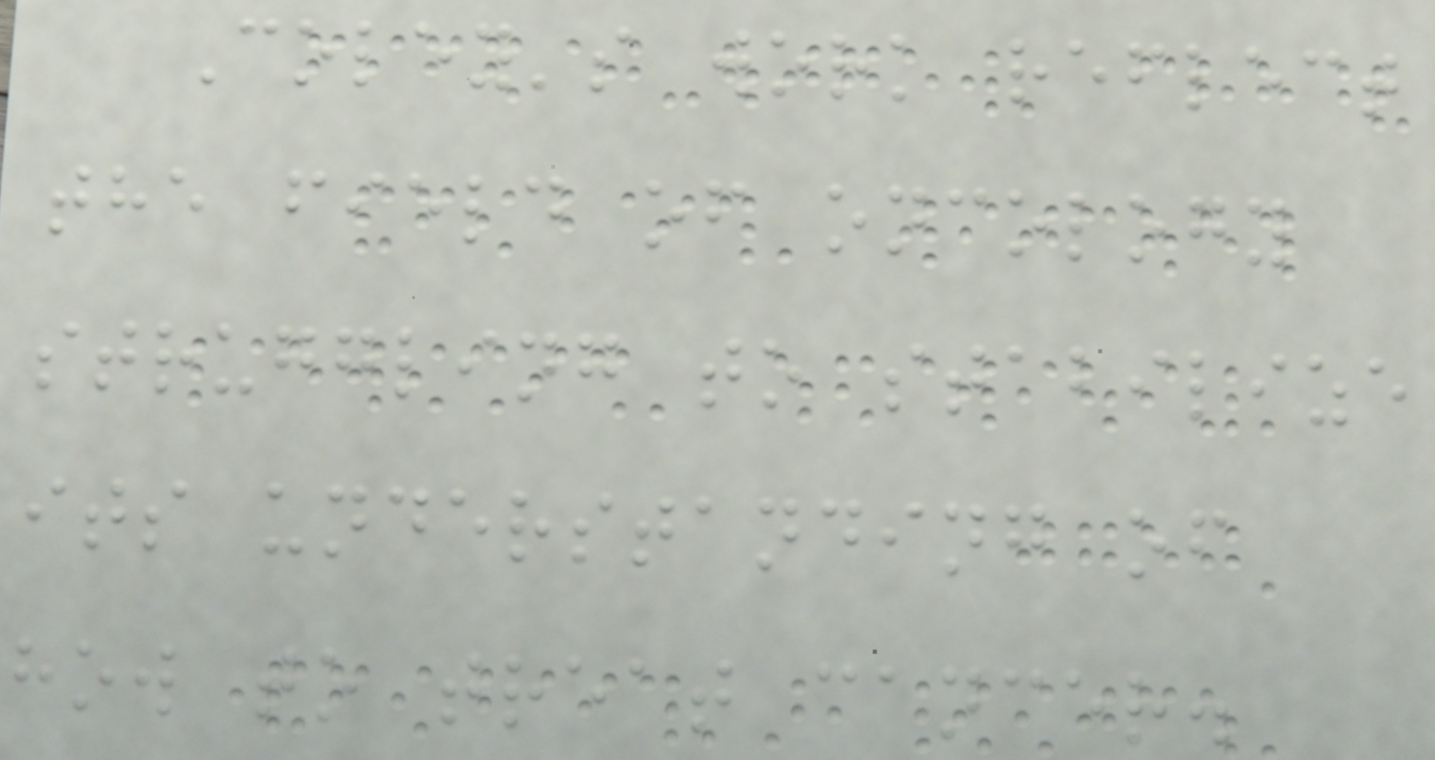Coley's work reflect
the field of oncology
struggling to stabilize
its understanding of
how to treat cancer.
